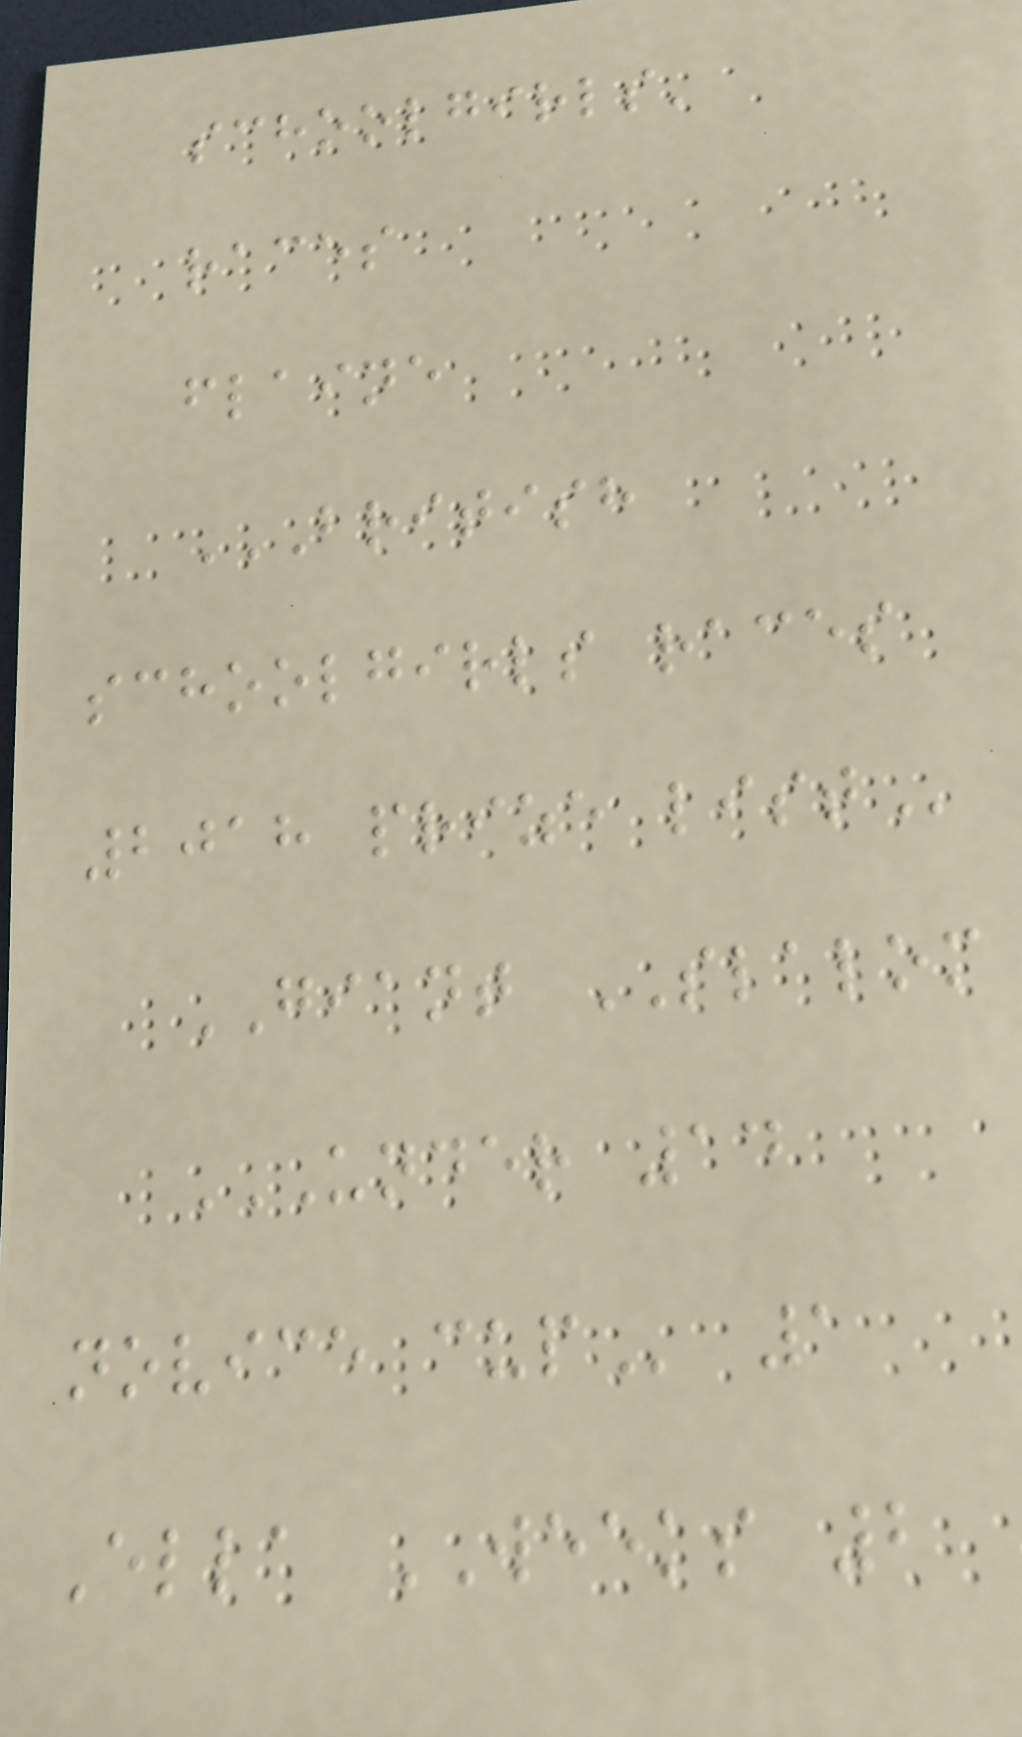schoolgirls'
races
flaine
BRITISH
SCHOOLGIRLS RACES
2018 PRIZE LIST
GIANT SLALOM
UNDER 14
NOVICE CUP 1
Ella WEEKS 2
